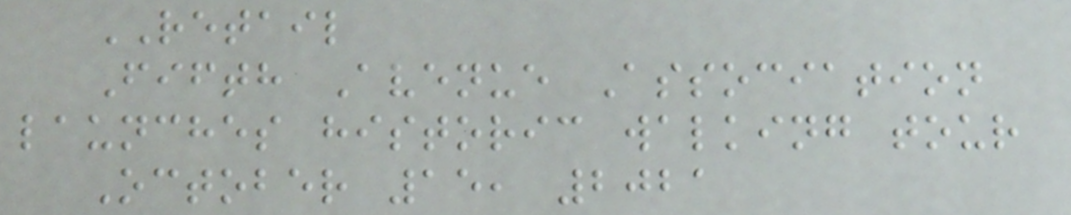RETAIL
Fifth Avenue Association
launches historic walking tour
October 15, 2021
